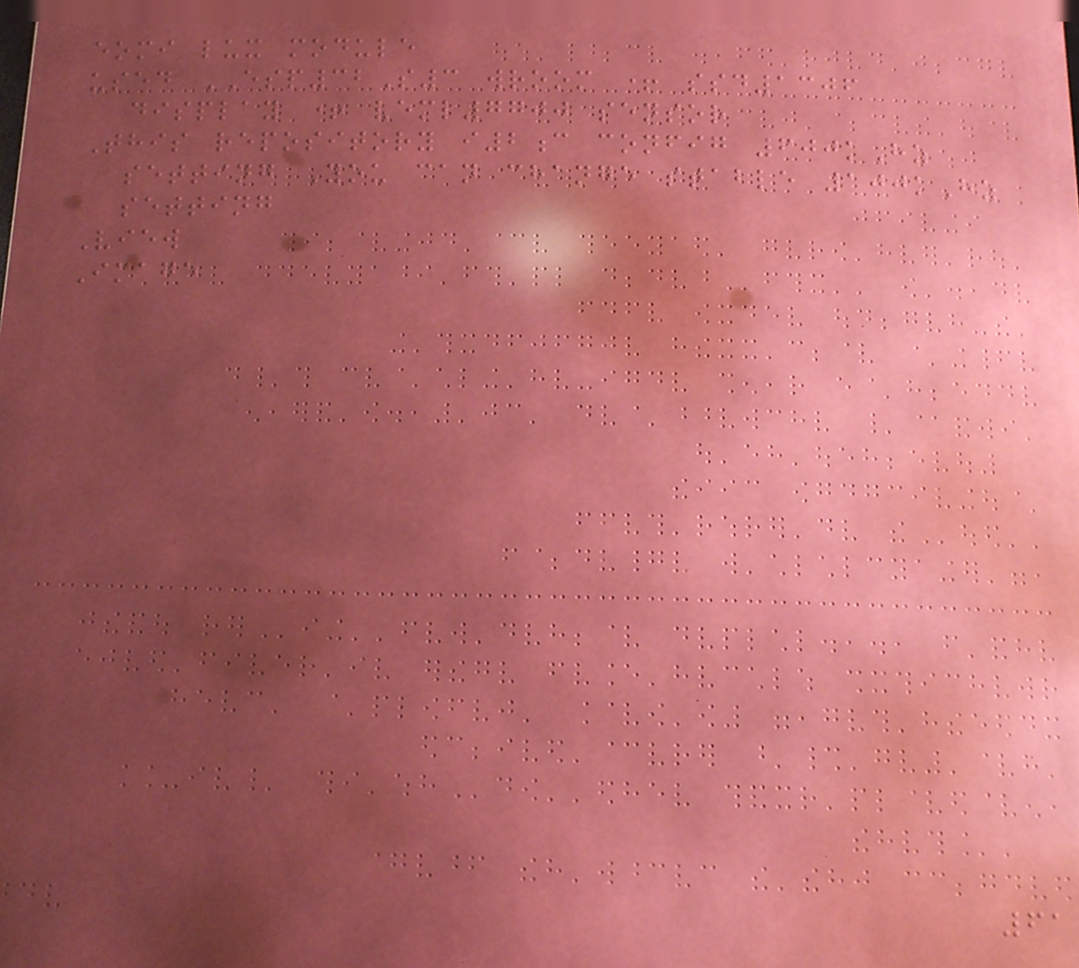eomi lux module
used ESP32S3 wroom + ssd1306
display + veml7700 sensor
This repository i2c config 600kHz
setting You can change stable 100kHz
setting
View
Image
61
